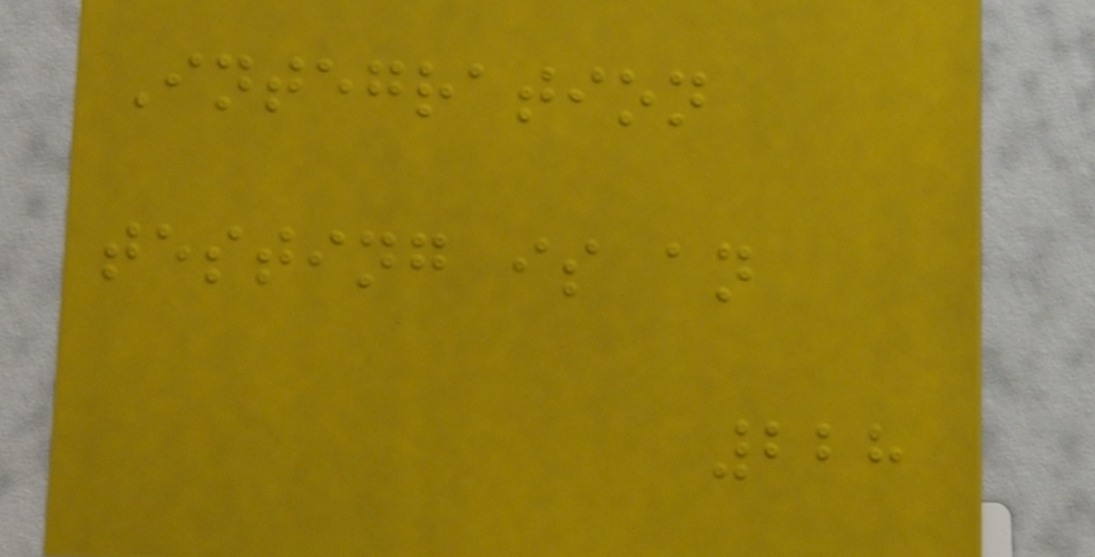Integration
testing is an
228
